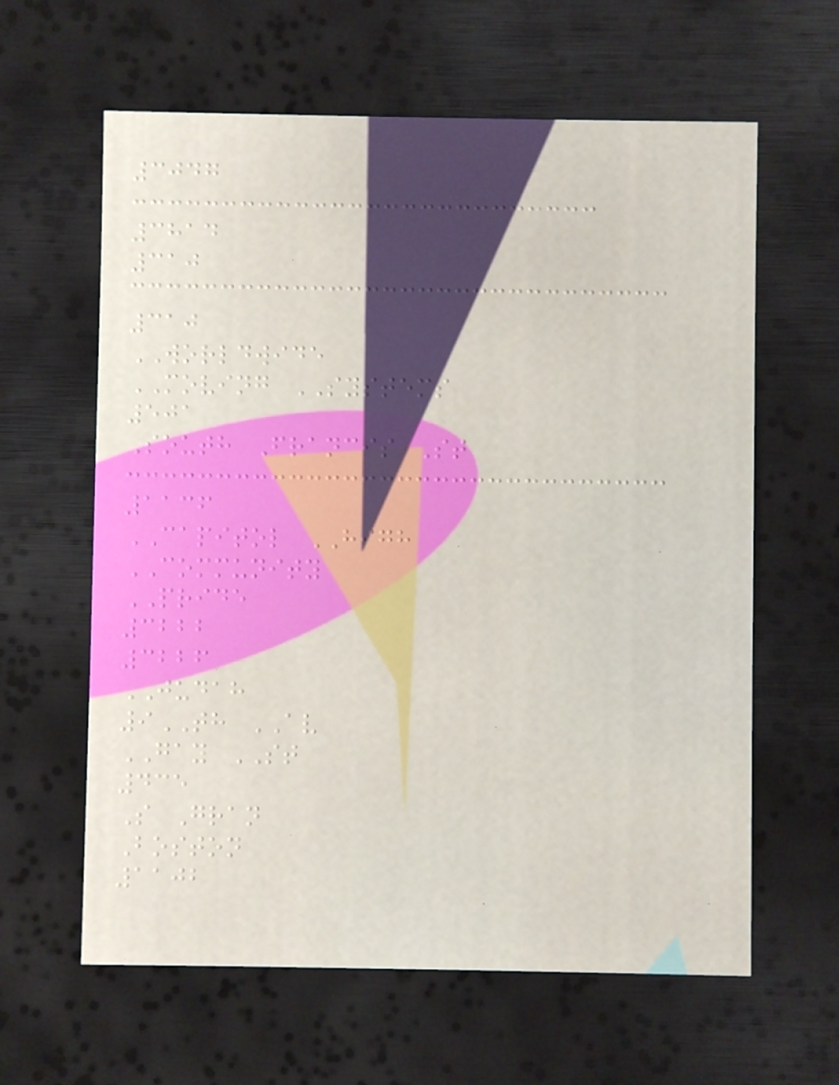3047
3814
310
310
WORLDWIDE
MOVING SYSTEMS
501
South Francis St
1136
CAPITOL HIGH
COMMUNITY
PRIDE
3222
3226
JUDAH
9TH AV
GAY ST
435
S Gran
Boston
1102
